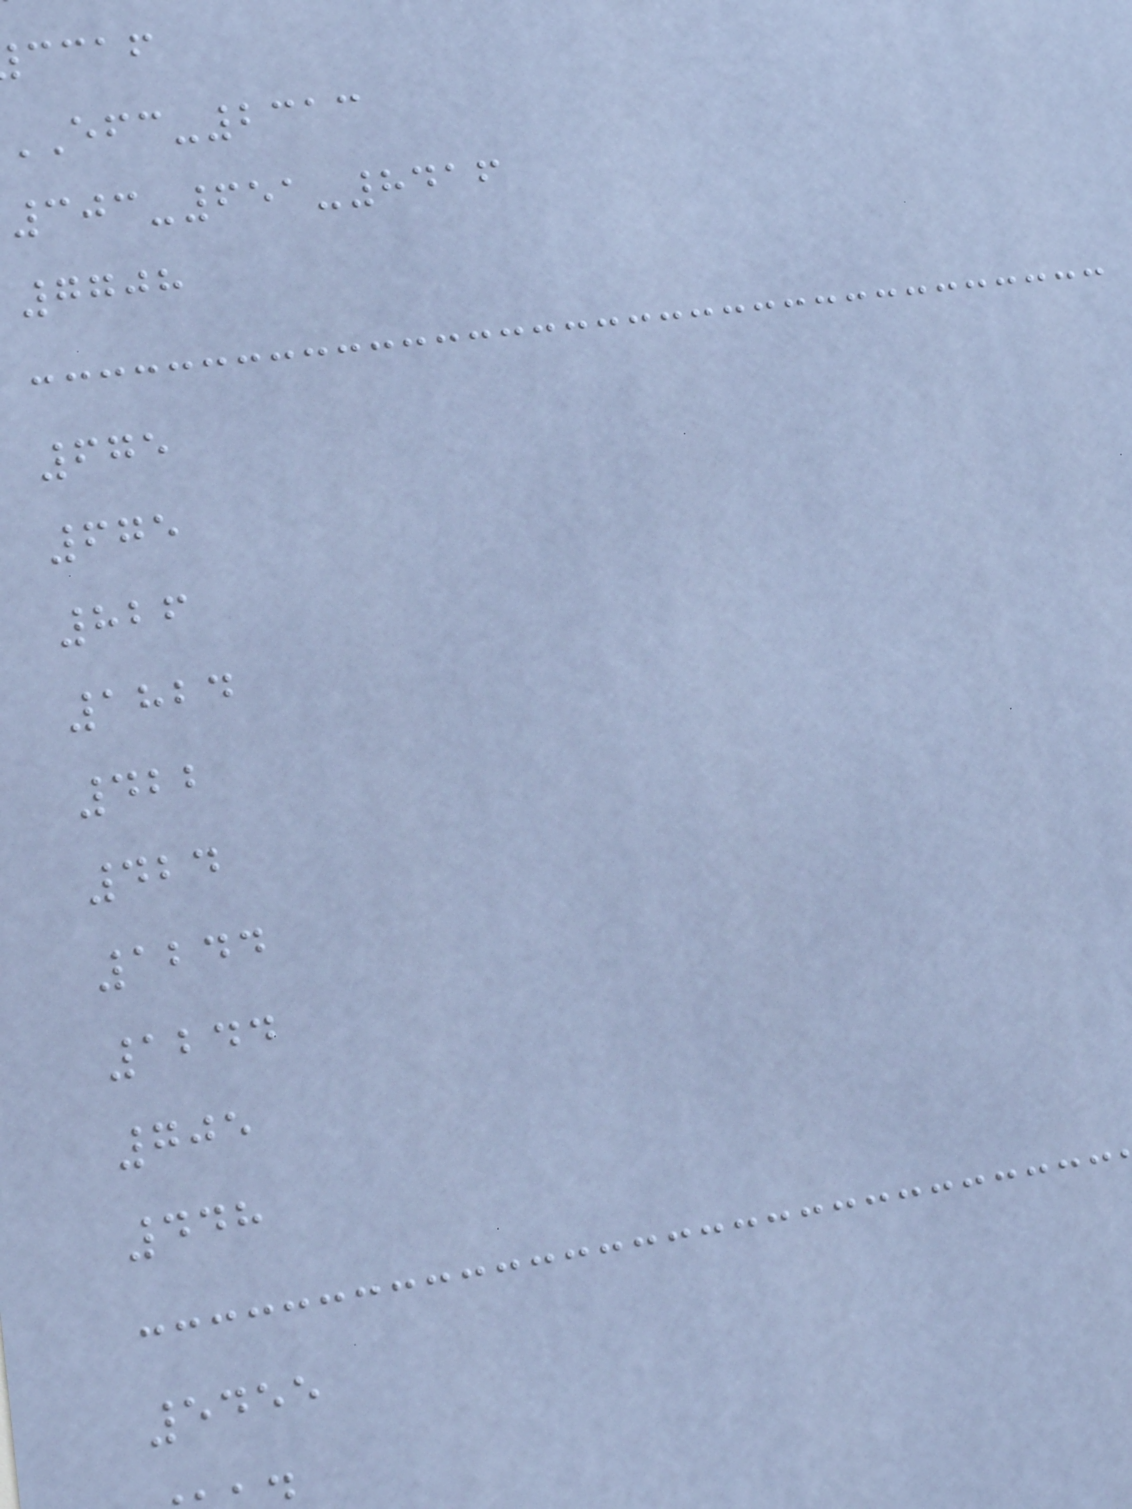ccaf
EFC-2313
303-651-8416
7708
675
675
826
1824
422
424
1244
1244
705
448
5455
